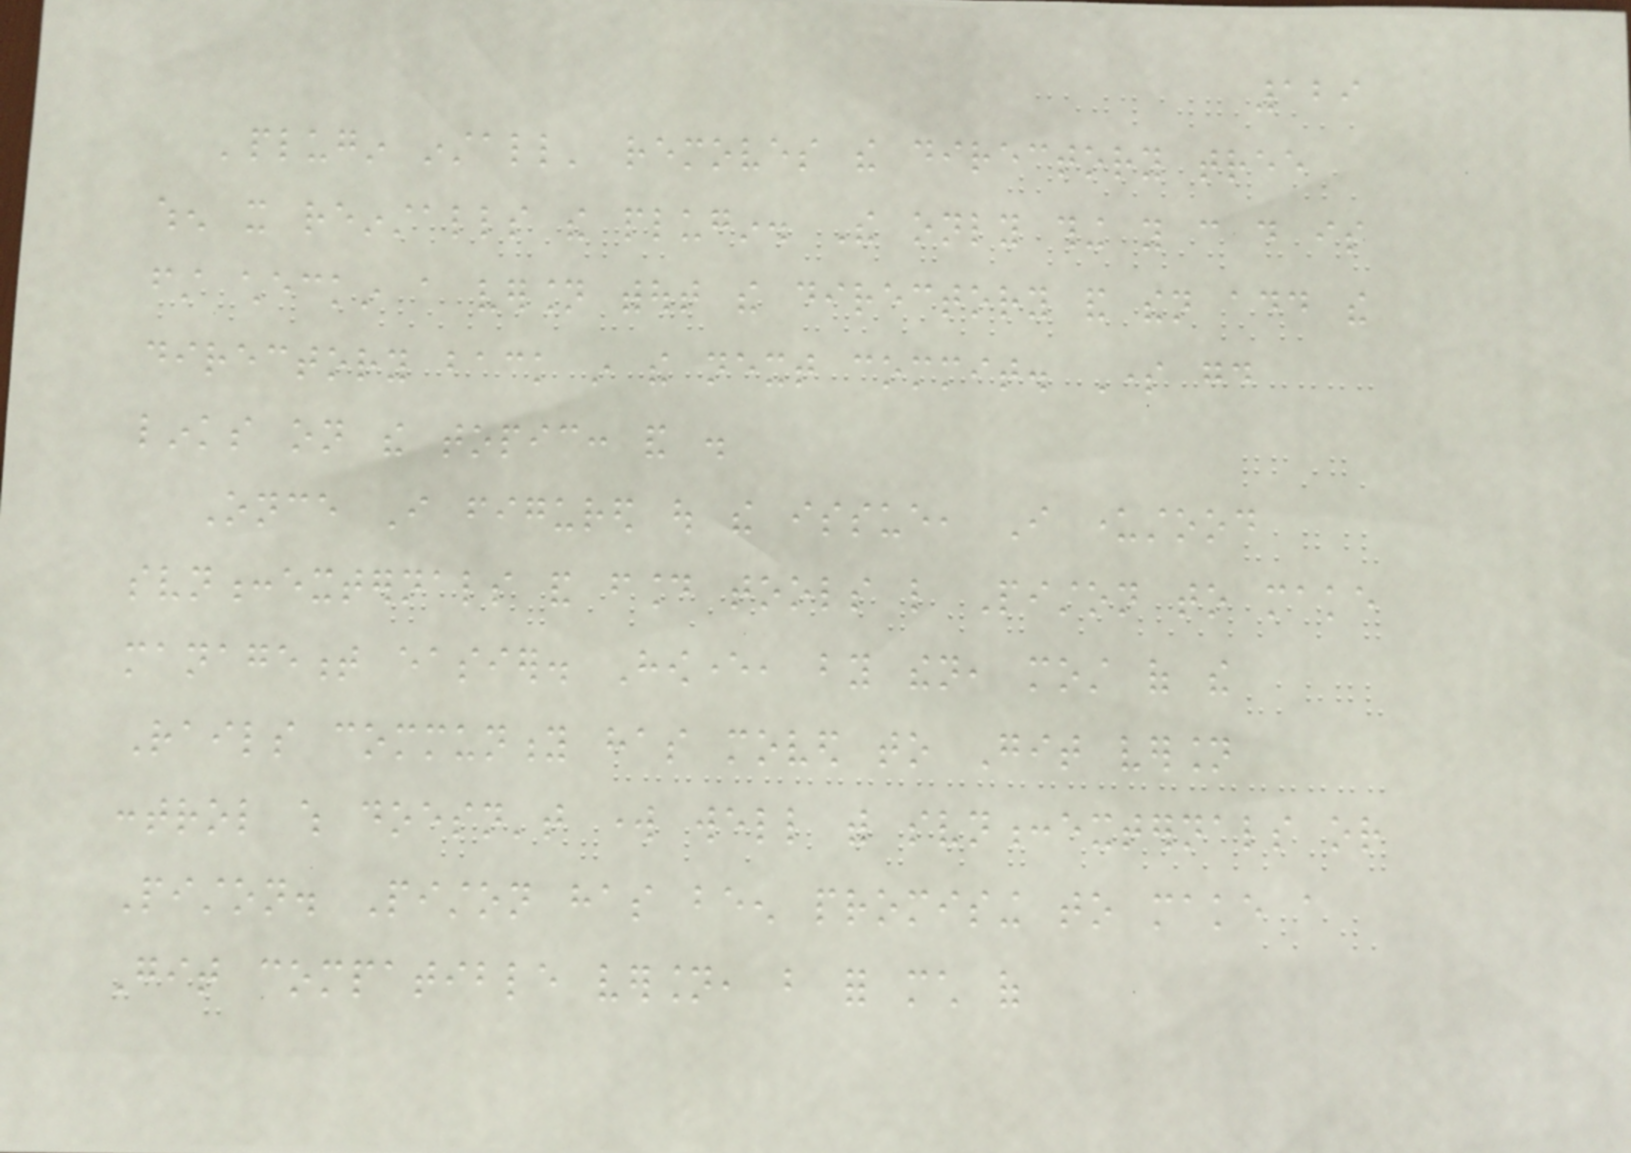129
'plugin install' removes the directory tree
when it reinstalls the plugin. The only thing you can do is
first checkin a version without the directory and then add the
directory back in the next commit. Some good
links on the topic: and .
Once I figured out the issue, I understood
svn:externals and found tools like Piston to make
management easier. However, by then, most of the
Rails community has moved to Git version
control which doesn't work well with svn:externals or
Piston. Piston has been promising to make a
Git compatible version, but for much of
